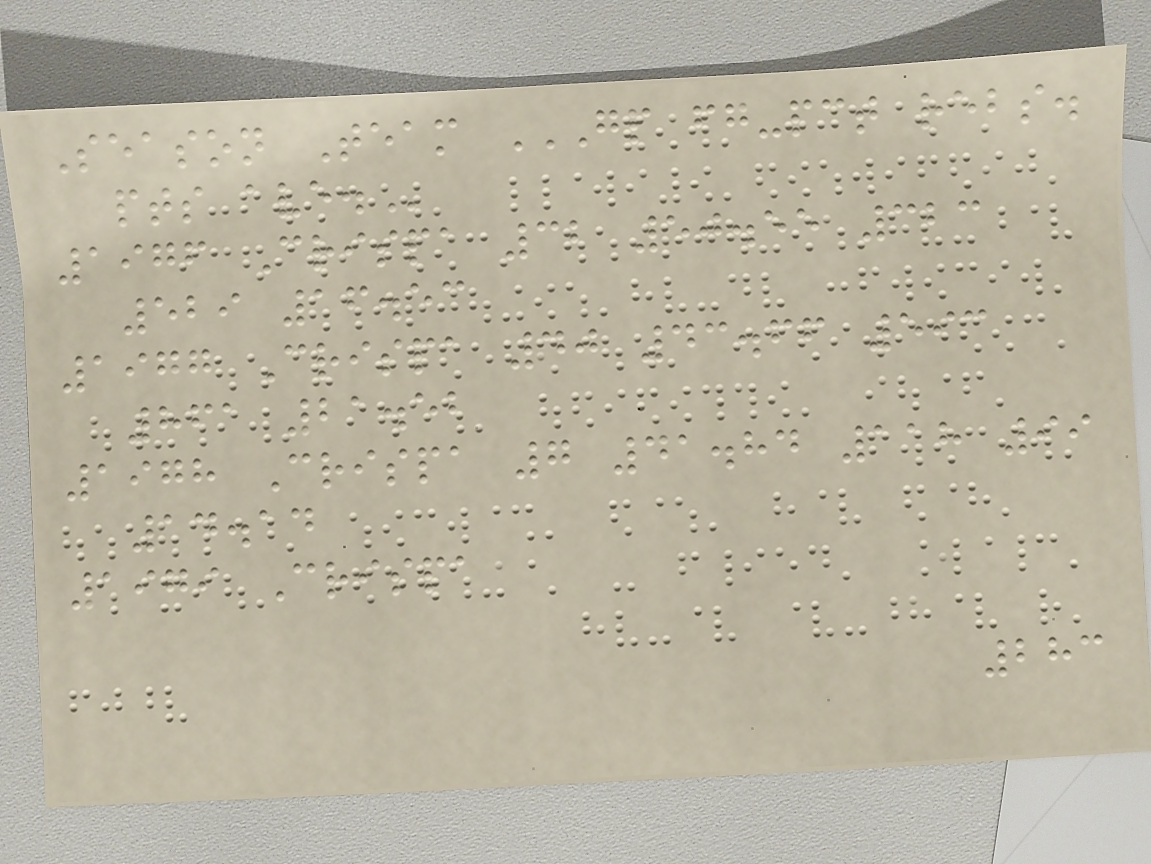Season Team GP FG-PCT REBS.
PTS AVE.
1976 Crispa 32 50.55 323
529 16.53
1977 Crispa 40 43.66 593
861 21.52
1978 Crispa 7 41.84 118 99
14.14
1979 Crispa
283
